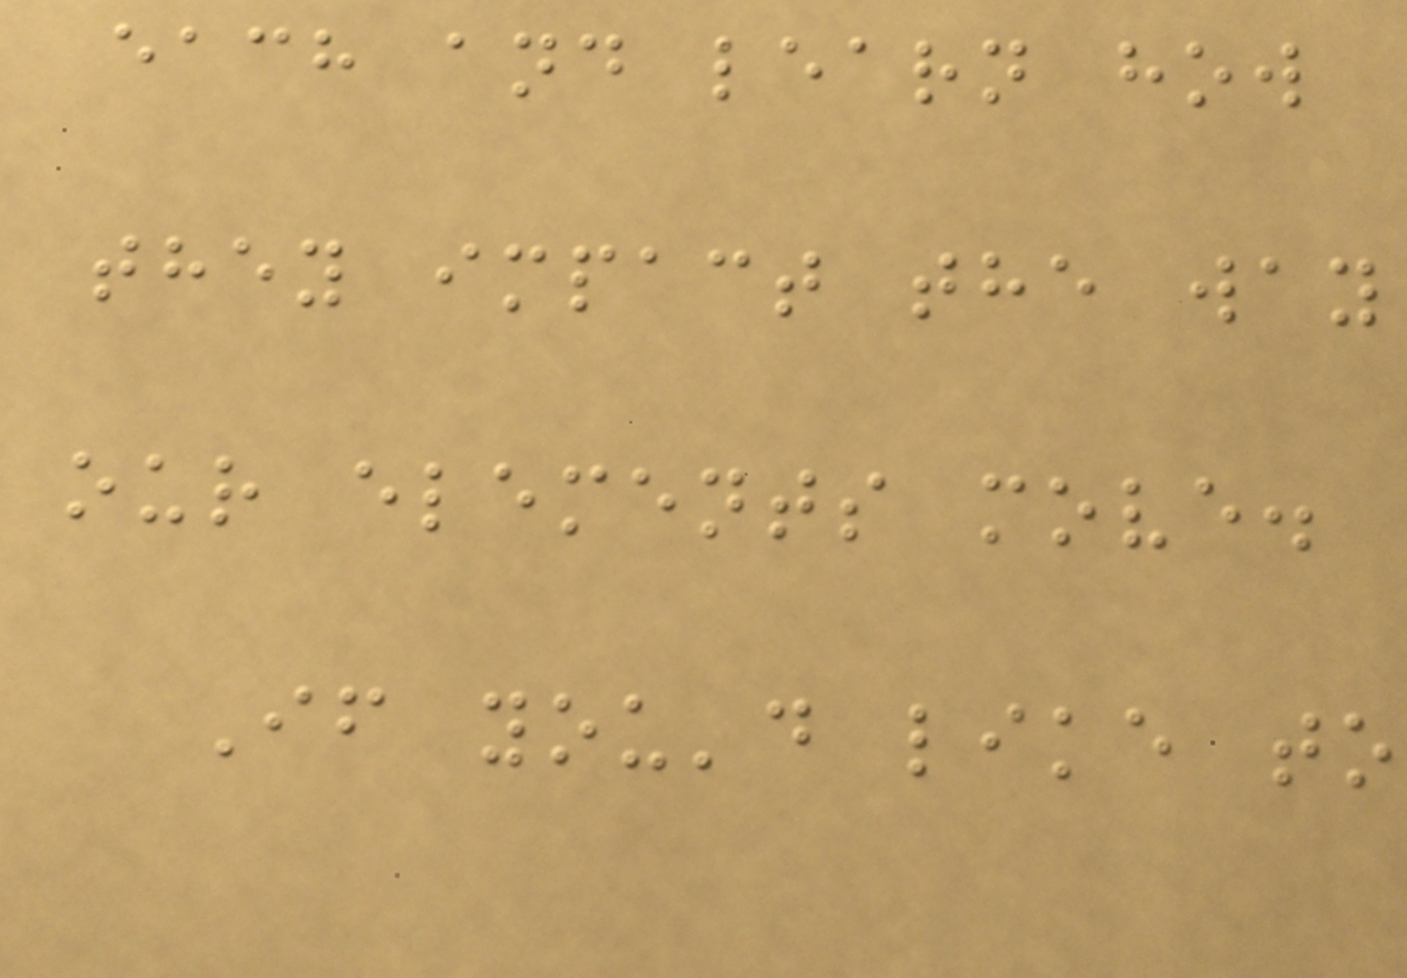each and learn how
they impact the way
our elements move.
If you'd like to
